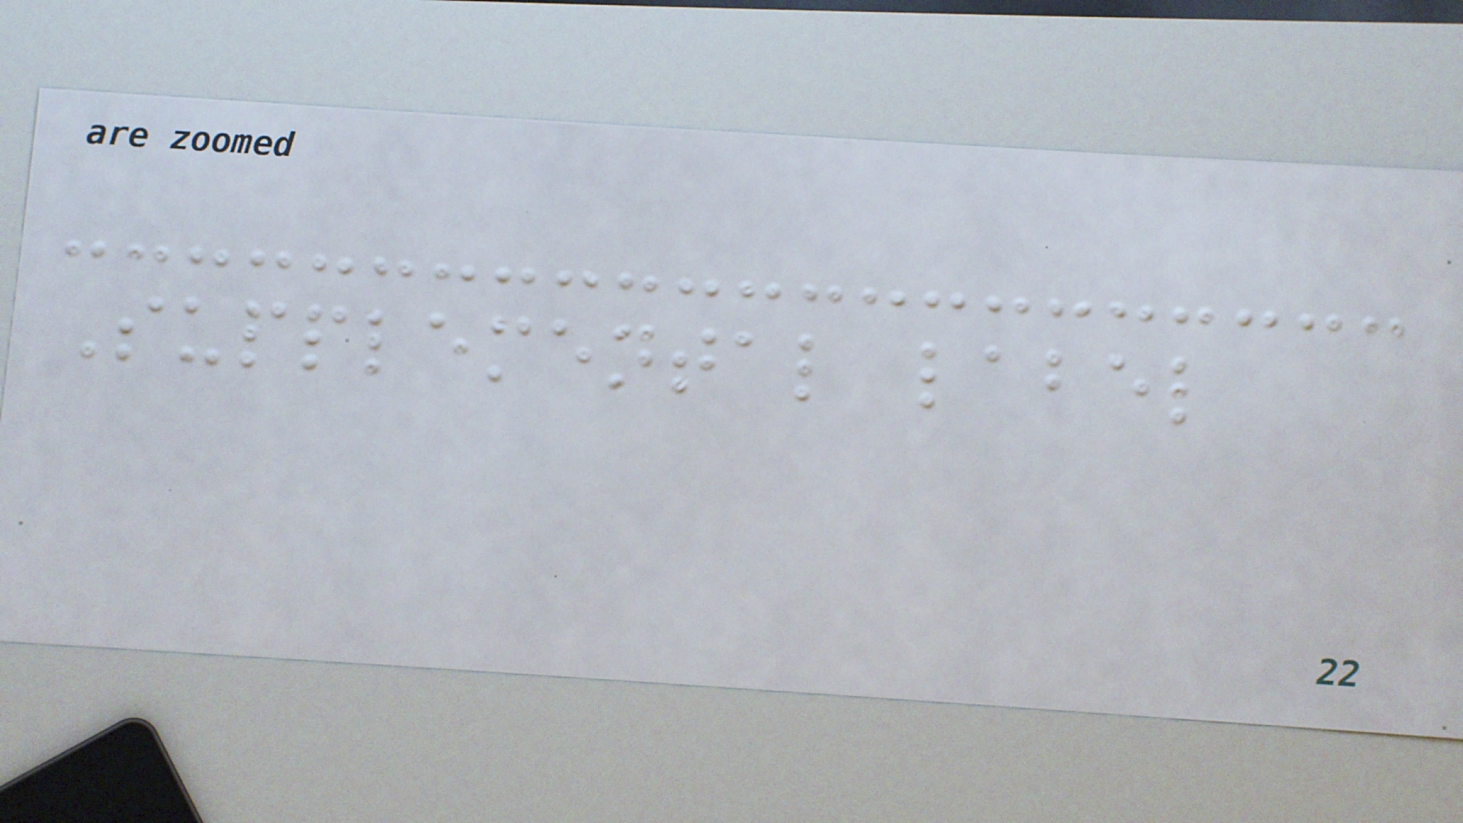Supplemental label
